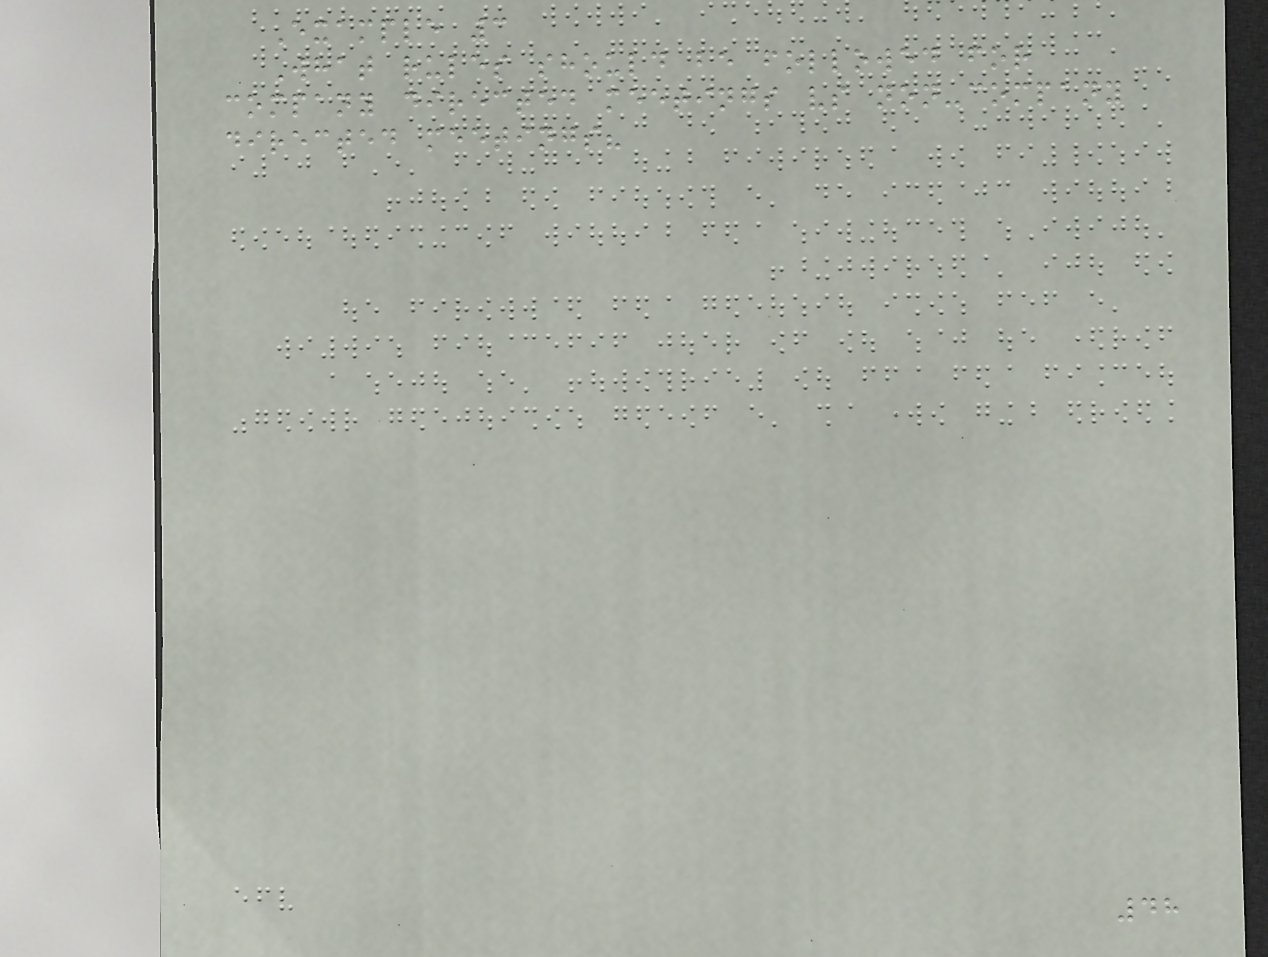Example 3
What rules should be followed for
company directed meetings vs non-company
directed meetings?
48
